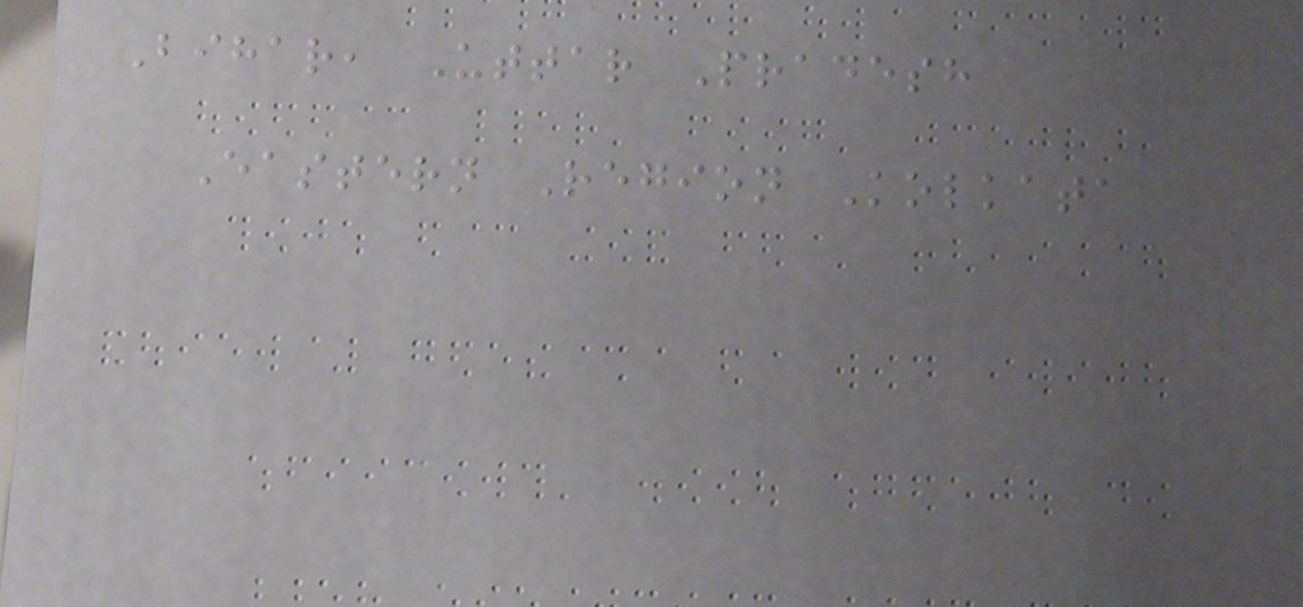Bihar, Uttar Pradesh
Eastern Region Kolkata
